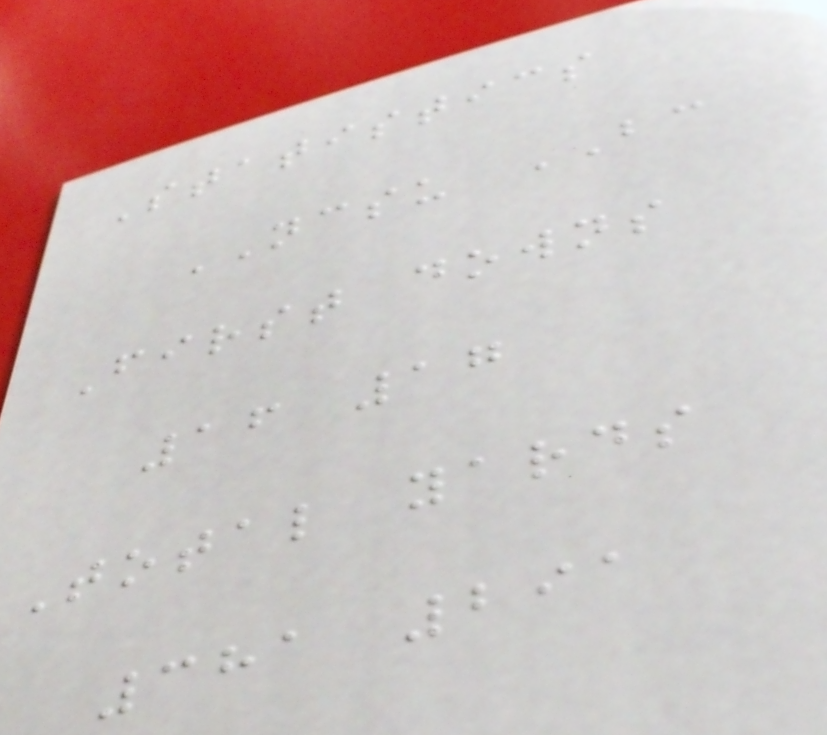Statistics
NCSU BC
First downs
16 17
Total yards
381 291
